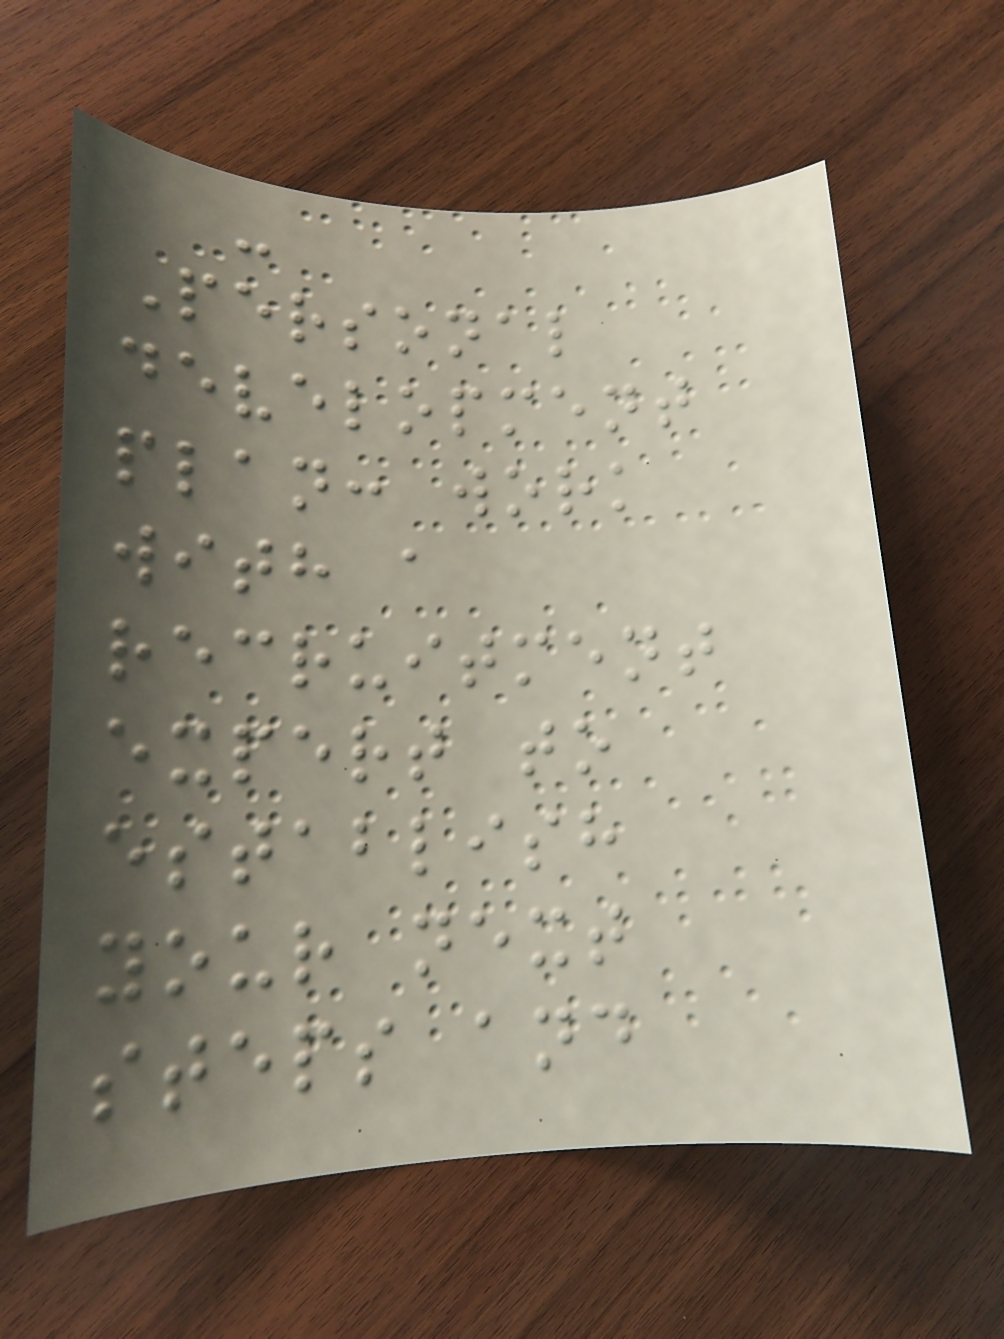-
Personal
development
plan: work
with a
recruitment
expert to
establish
your next
steps and
